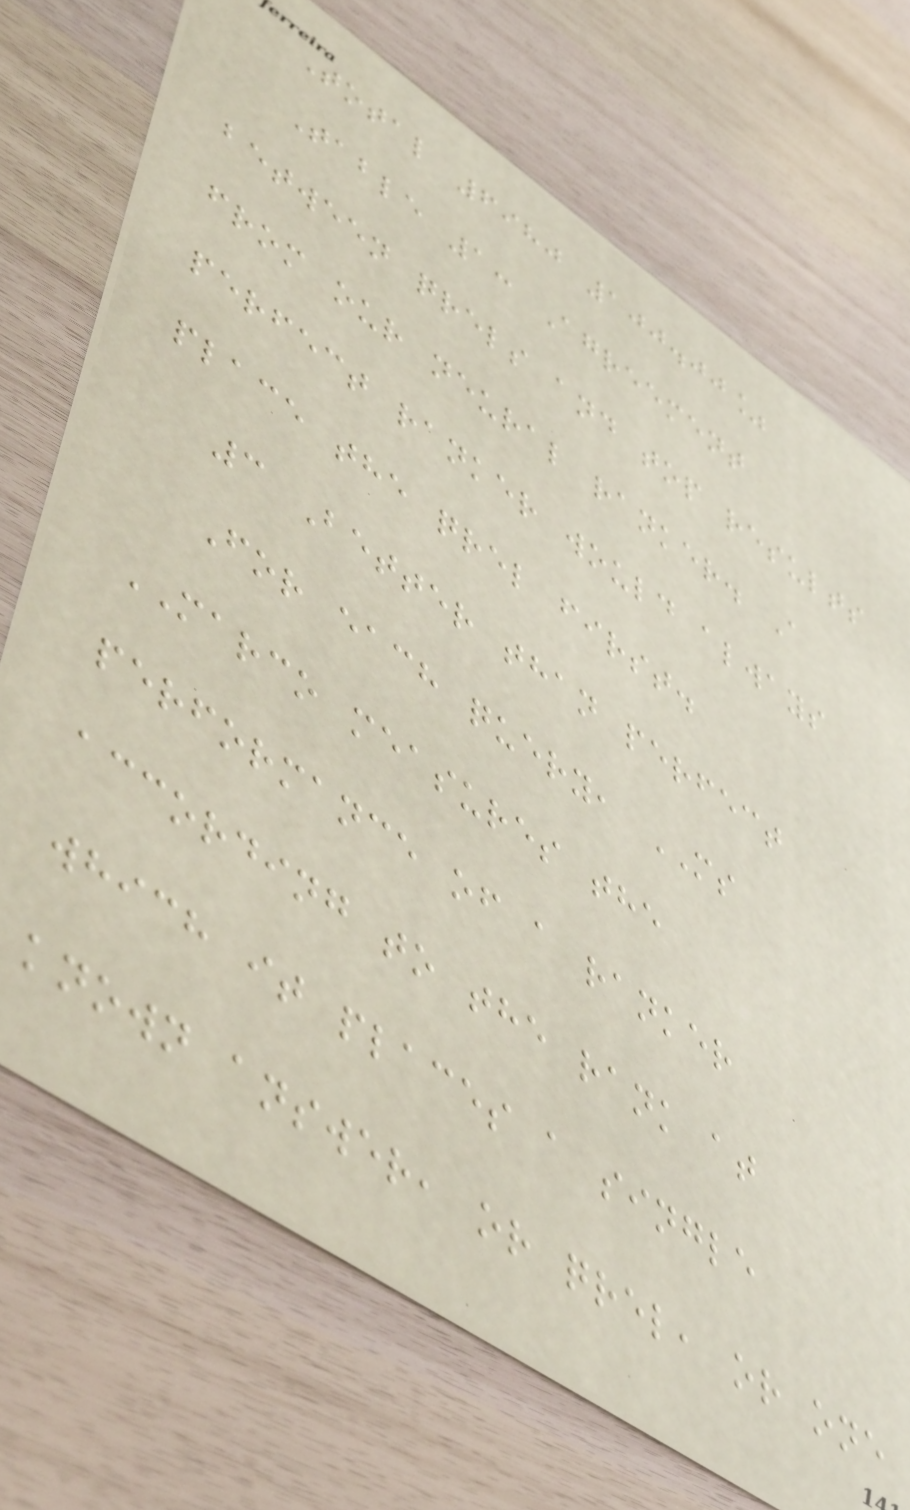Total 6980 100.00%
Table 1: Agreement
between qrels and top results
from our neural ranker. A
perfect ranker would always
place the qrel first.
3 Better than perfect
For each query, MS
MARCO measures the
performance of a ranker
according to the rank at
which it places a single
known answer, or qrel, or one
